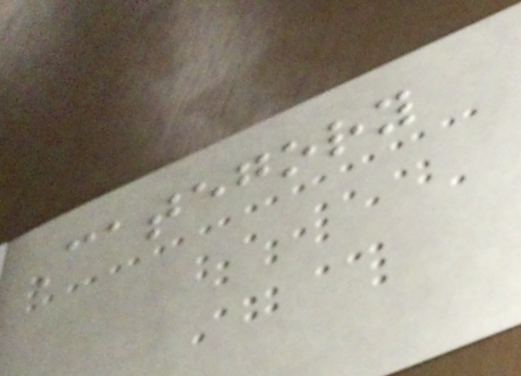Category
